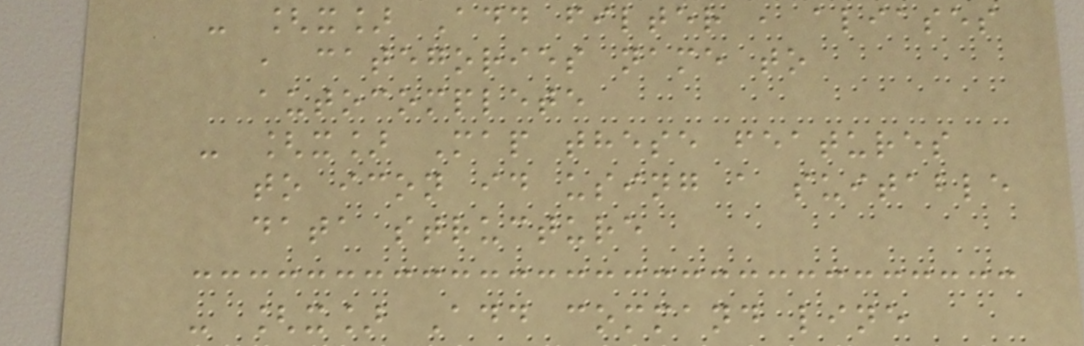- [x] Add filter , aliases
, categories name to
autocomplete
- [x] Map these features
to icon id using a suitable
data structure
- [x] Add command line
